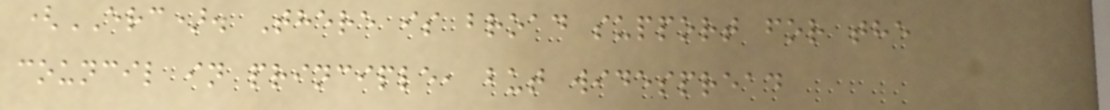(ERC). There is broad support for the
council in principle, but widespread
